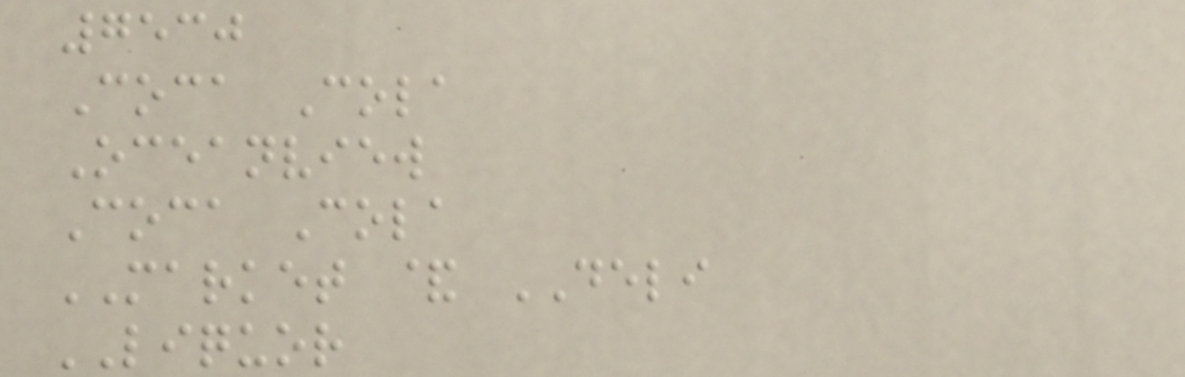7530
Coca Cola
Oceanview
Coca Cola
MARKET & DELI
LIQUOR
